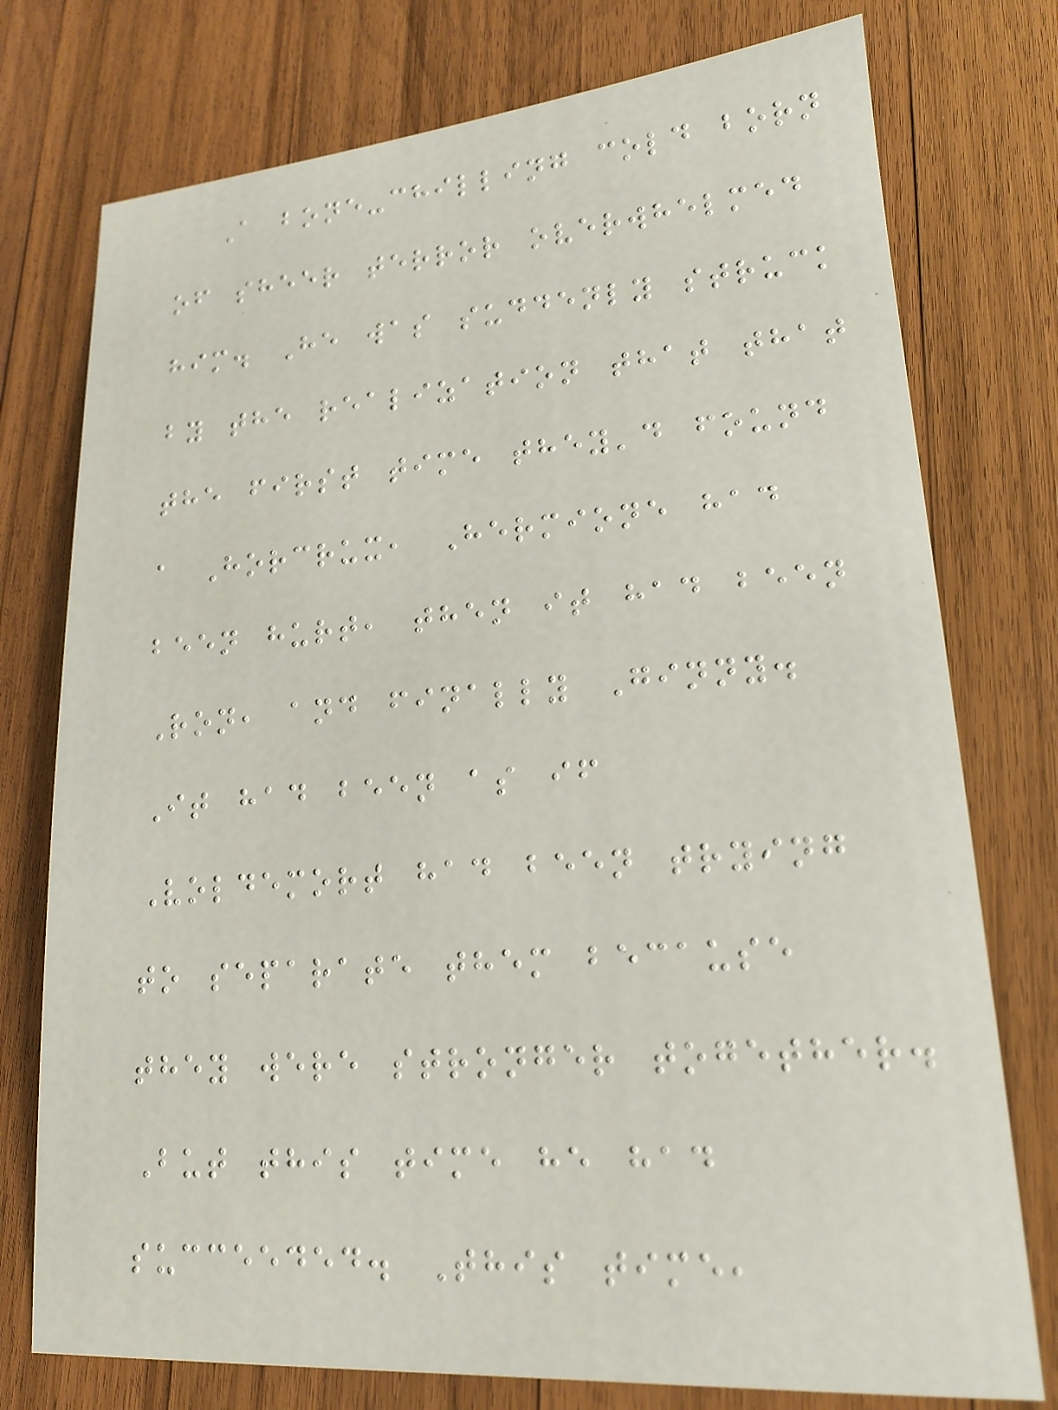A bone-chilling cold born
of sheer terror overwhelmed
him. He was suddenly struck
by the realization that that
the first time they'd found
a Horcrux, Hermione had
been hurt, then it had been
Ron, and finally Ginny.
It had been as if
Voldemort had been trying
to separate them because
they were stronger together.
But this time he had
succeeded. This time,
